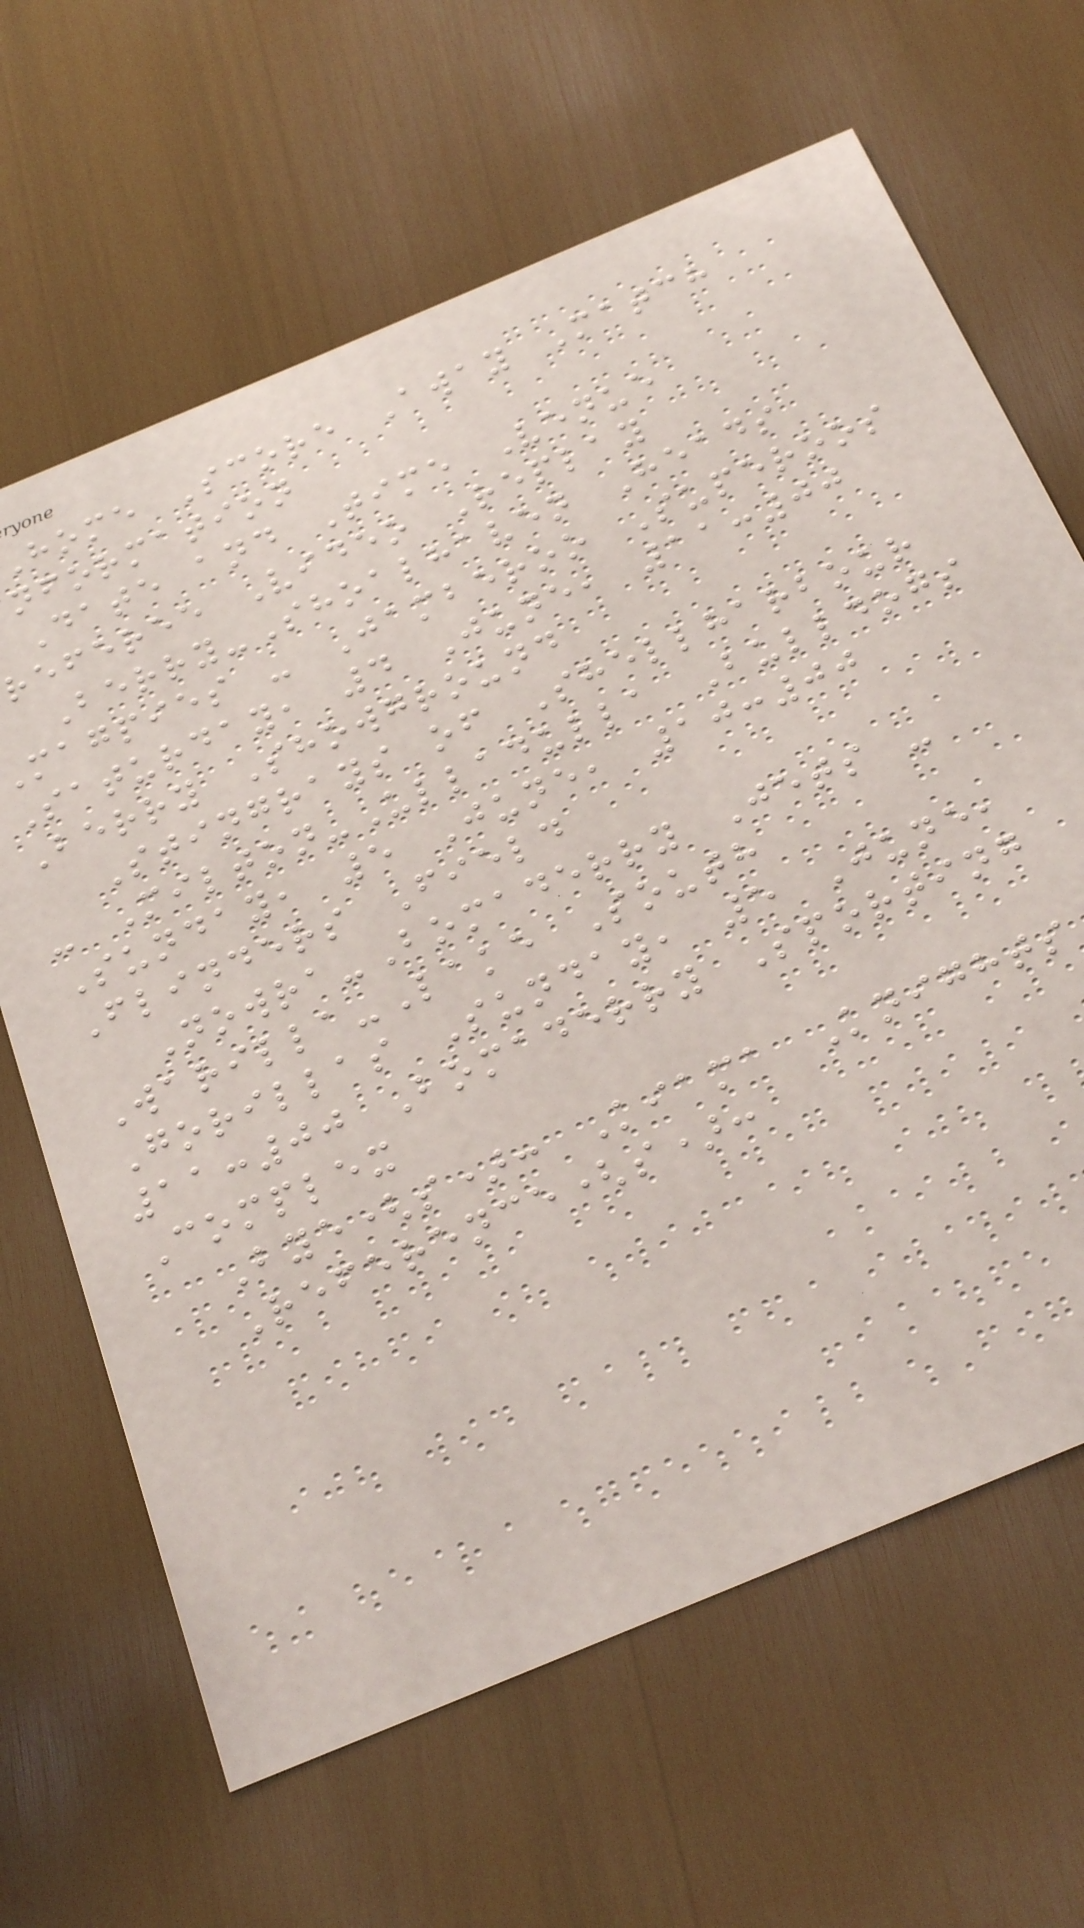home Score Away Match
nformation
Date and Time Venue
referee Video Replay
Berry-Shoalhaven Heads
magpies - Jamberoo Superoos
Saturday, 4 June, 11:00
Berry Showground
Stingrays of Shellharbour
- Milton-Ulladulla Bulldogs
Sunday, 5 June, 10:00
Flinders Field
Nowra-Bomaderry Jets -
Warilla-Lake South
Gorillas Sunday, 5 June,
11:00 Bomaderry Sporting
Complex
Bye(s): Kiama Knights
Reference(s):
